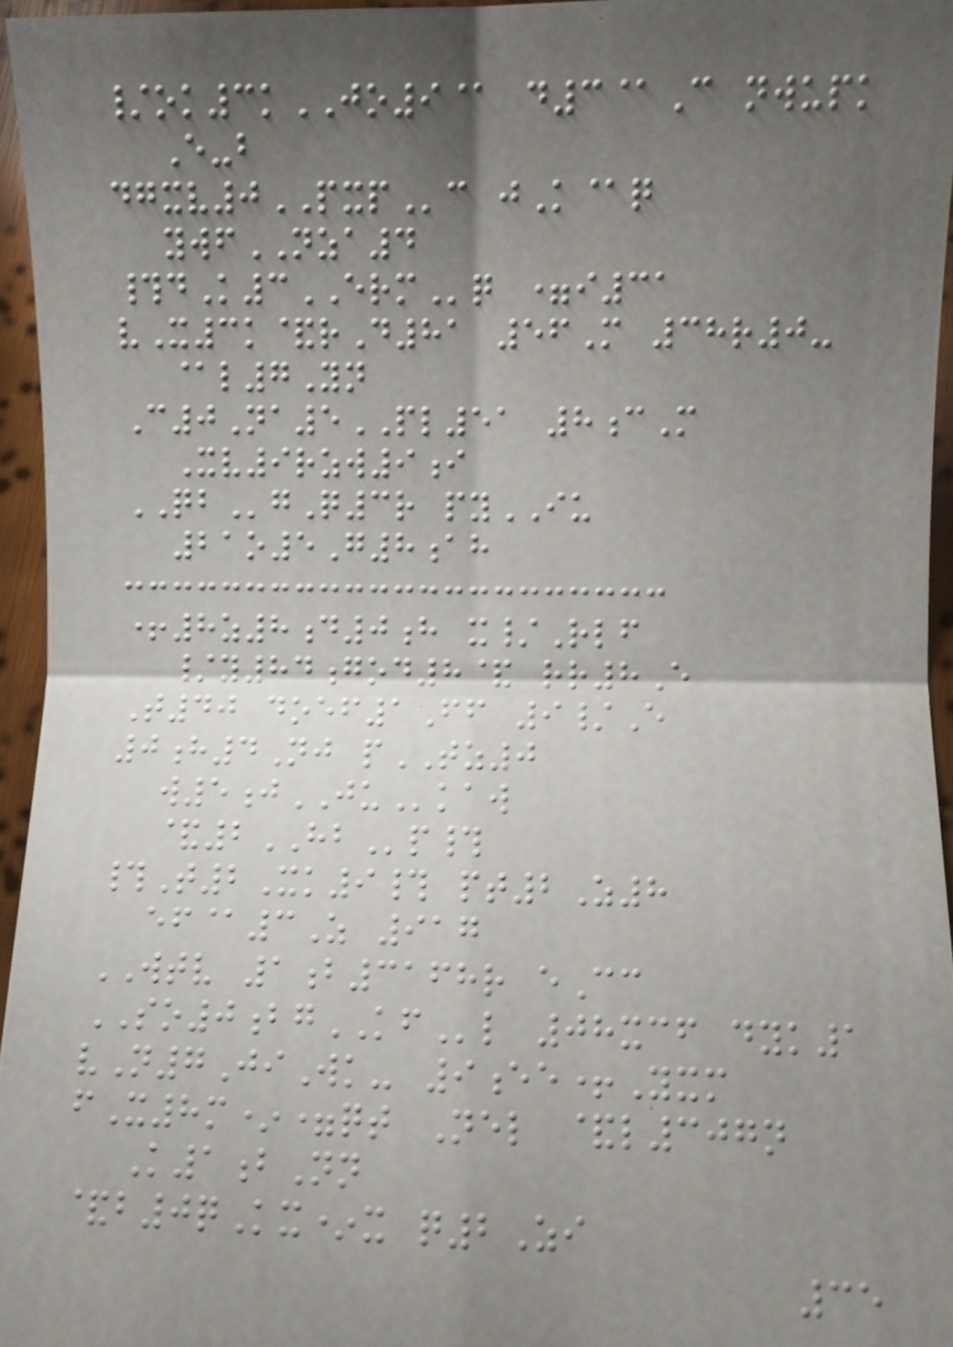/ok3kJO9@ d3@C nwupk
E-b
dgxv0PXPc jK@q
ywfNZA4
#dK3ERMq =i31
vX3k&rD81 56M 38r0-
@l7Yn
C0Na5PL51 8cM
Xv9rzw9i
QBgQ3r pyIU
21o5G8ah
+8z8d0h x/Rlf
/y84god8& rr8E
T40 doef1Ff 9/E
0h4Nj pTZ0
w5jJUkaw
&2HBp#
#T2Xk9# pt2Z8
ef@3Z 917
WTV 1b3168r eCc
SO0bgKFl 08xcf dyk1
vN7JiWk- 9ee+Yxm
fX8m*=qt Nel &l307n
K1bNn
&b0qKx*x q2Zi
35
